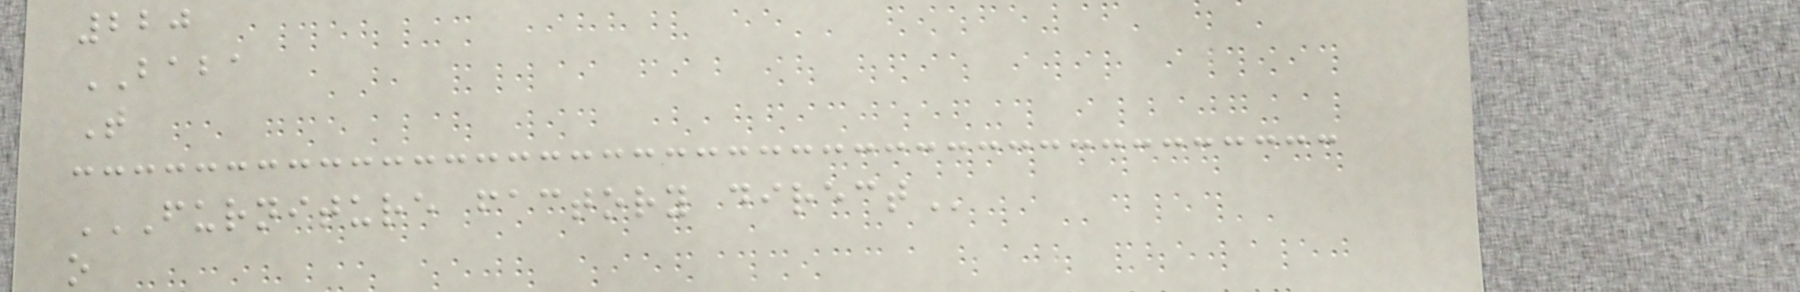220
BABA
T
FURNITURE FACTORY DIRECT
o
